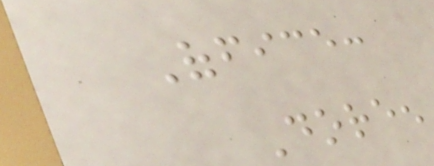Office:
Doreen
